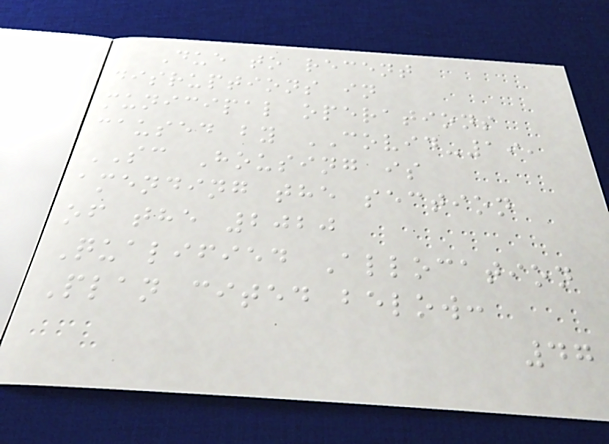Due to recent
disruptions in
municipal operations
caused by COVID-19,
SC Housing is
amending the section
of the 2020
Qualified Allocation
Plan cited below:
47
